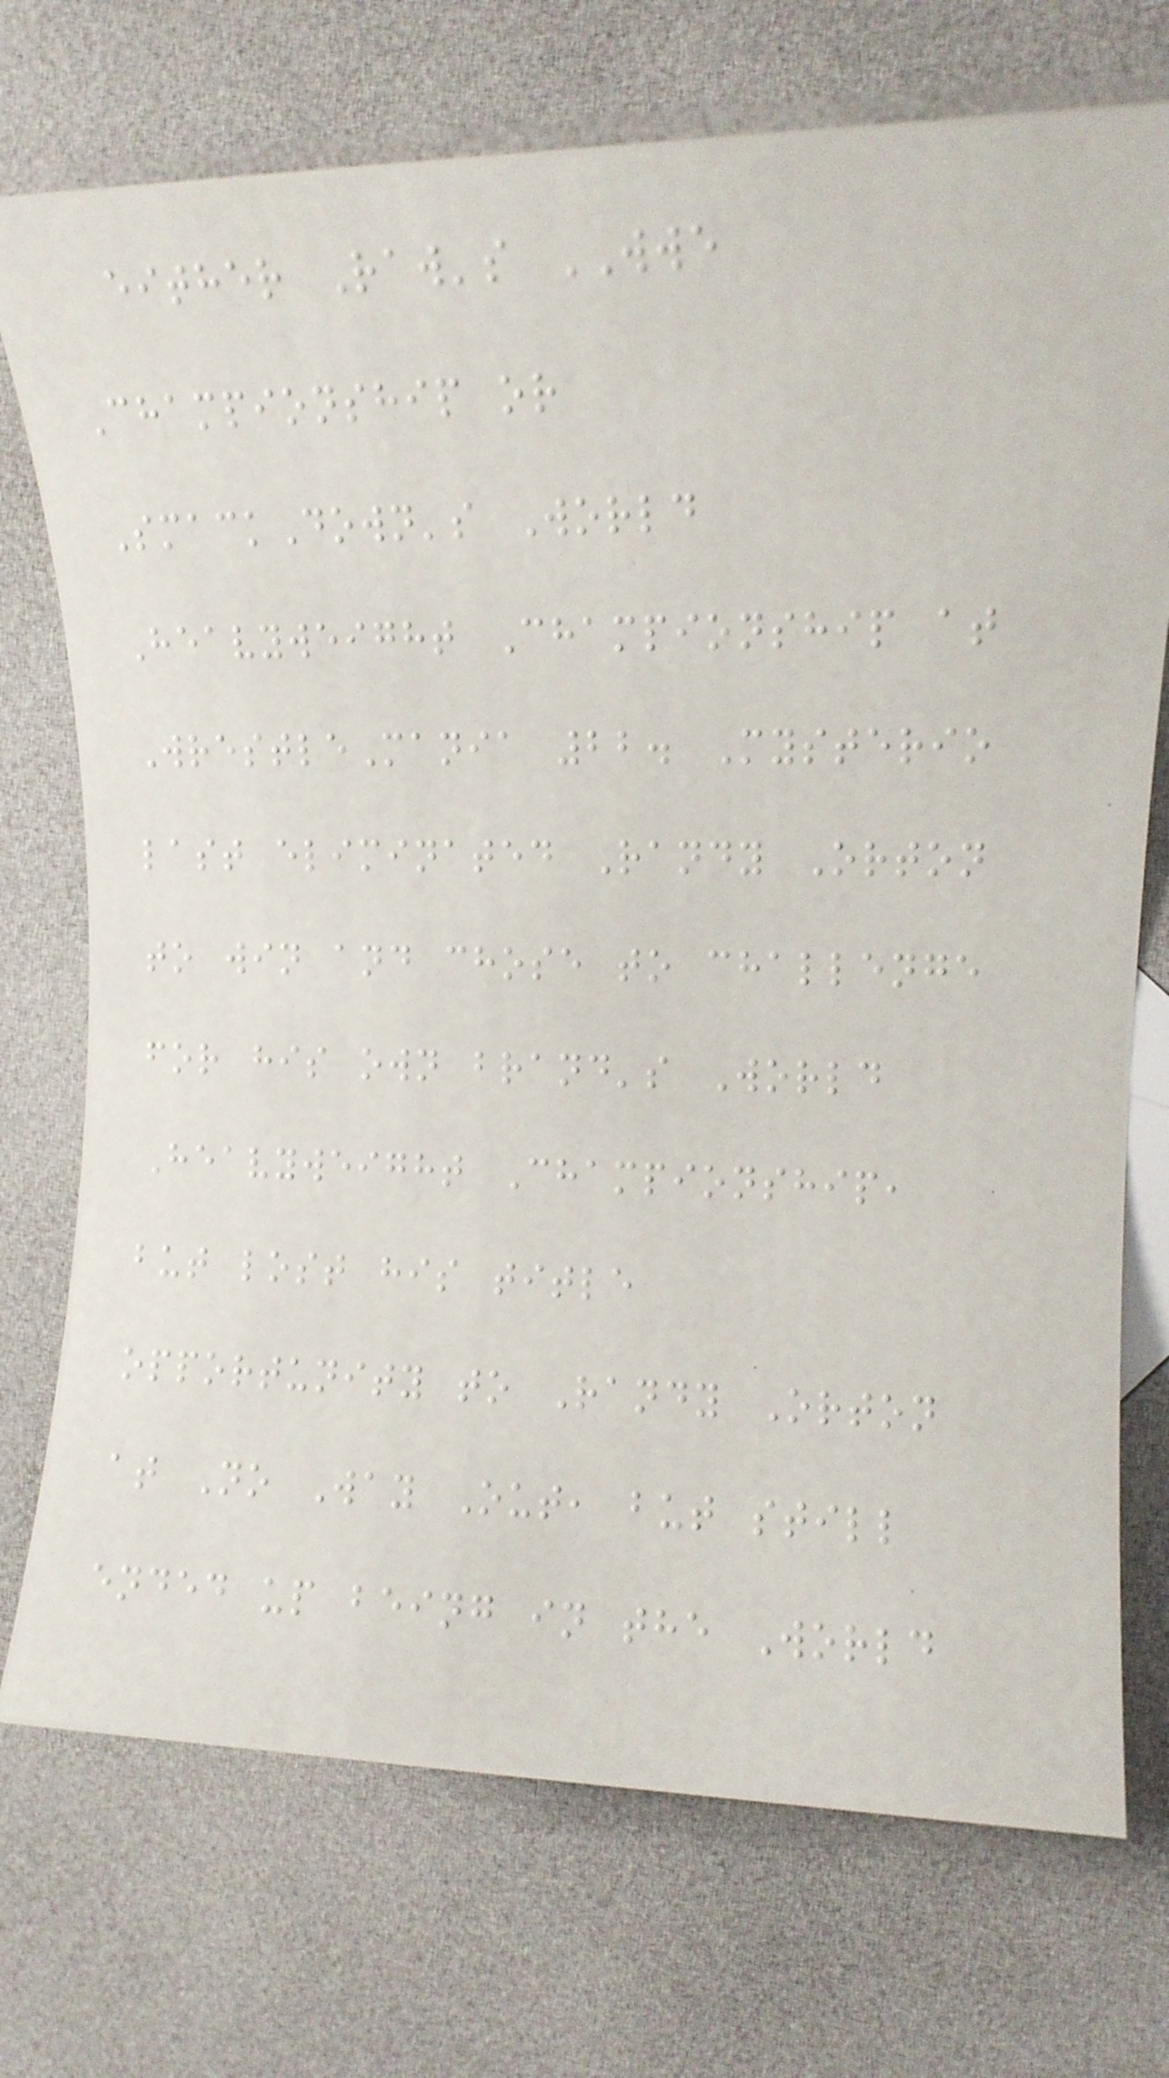either Raw's WWE
Championship or
SmackDown's World
Heavyweight Championship at
WrestleMania 22. Mysterio
last eliminated Randy Orton
to win and chose to challenge
for his own brand's World
Heavyweight Championship,
but lost his title
opportunity to Randy Orton
at No Way Out, but still
ended up being in the World
